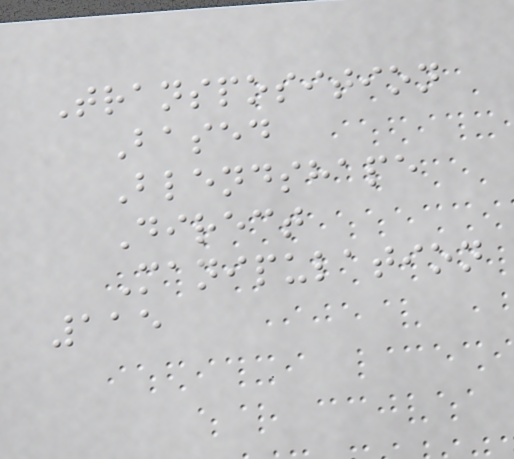Transposition
Based
Blendshape
Direct
Manipulation
115
